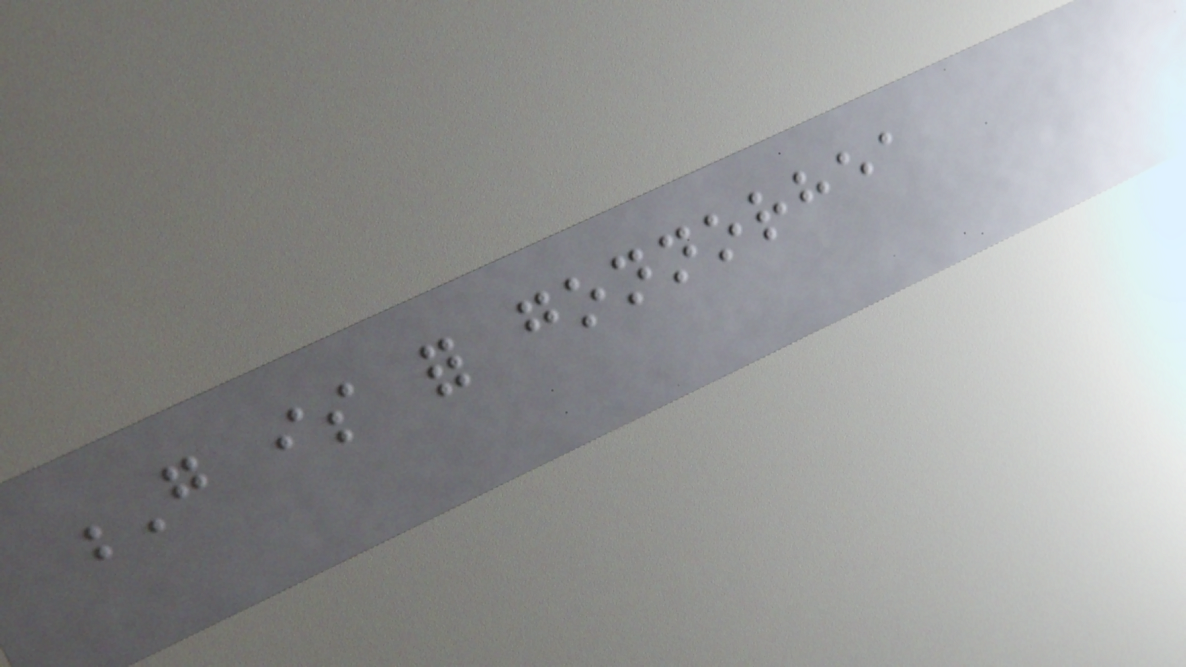G is for gonnorhea
